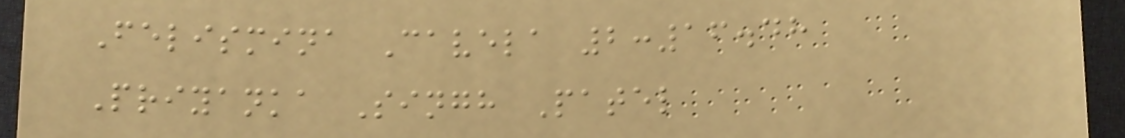Felismina Cavela 2:16.48
Priyanka Singh Patel
